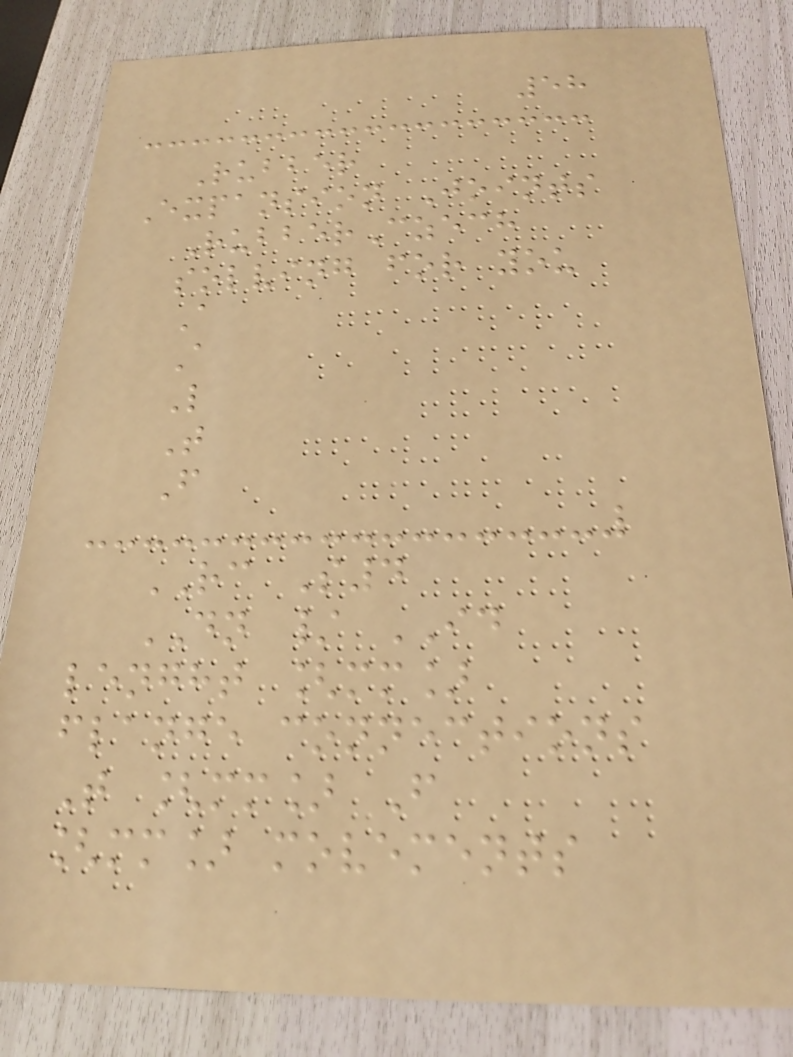58
Rubber
Expansion Joints
RubberCzech
solving for you
A
A
L
T
F
RC S4
DN / ID
lenght [mm]
flange connections
T [mm] F
[mm] movements
